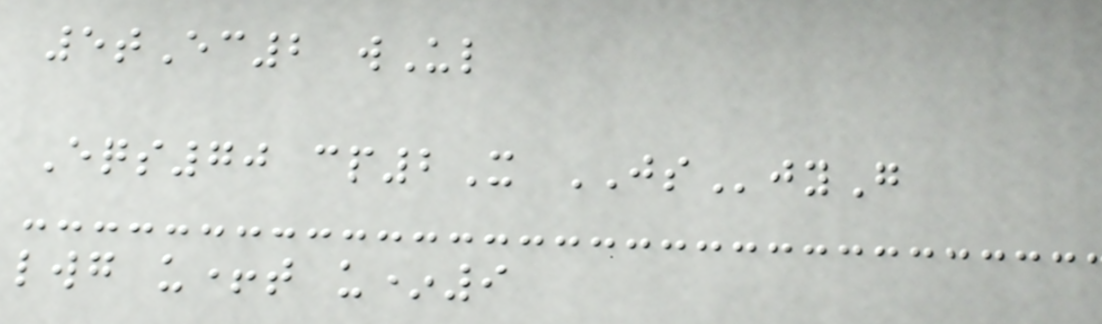5tEc2 wUl
Eqs70 cp2X JSjyG
lwg u+t u*9
